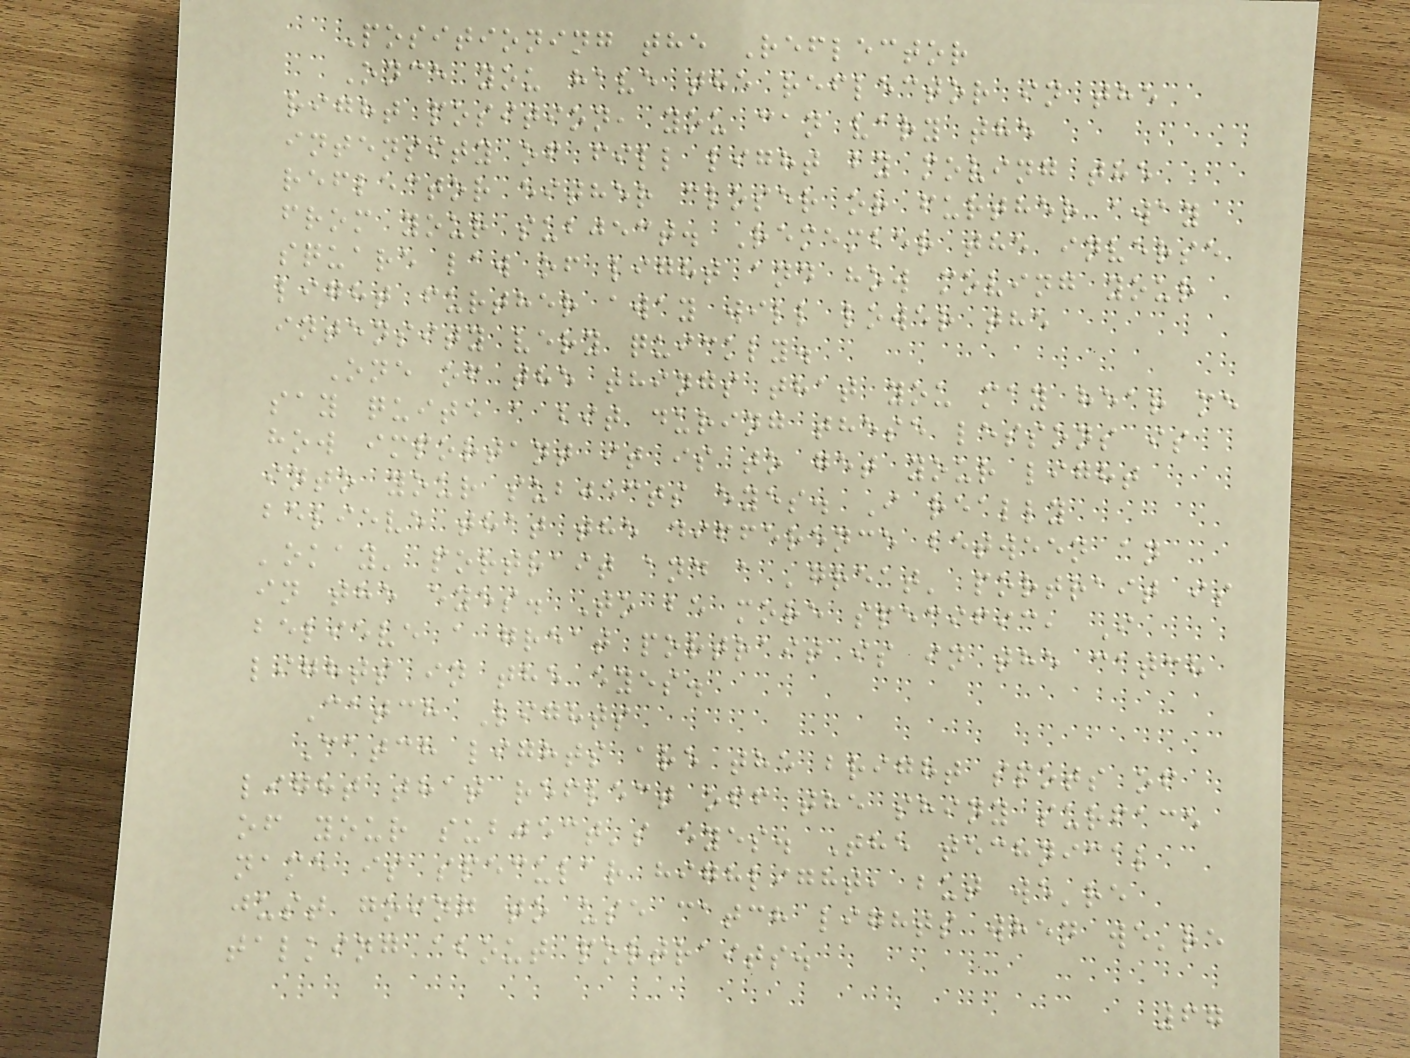Positioning the Reflector
Once you have the reflector in the
right position, you can vary the
intensity of fill light by moving the
reflector either closer or further away
from your subject. Remember the inverse
square law of light and how moving your
light further away will lower the
intensity very quickly.
One of the things that you may hear me
say quite a bit during these lessons is
how important it is to get your light
into your subjects eyes. I really
believe that the difference between an
'okay' portrait and a 'great' portrait is
in the eyes. To be more specific, I
believe a great portrait is in the catch
lights in the eyes.
Catch Lights
Catch lights are the bright spots of
light that reflect off the shiny surface
of your subject's eyes. The technical
name is specular highlight, but we're
just going to use catch lights when we're
talking about portraits.
67
